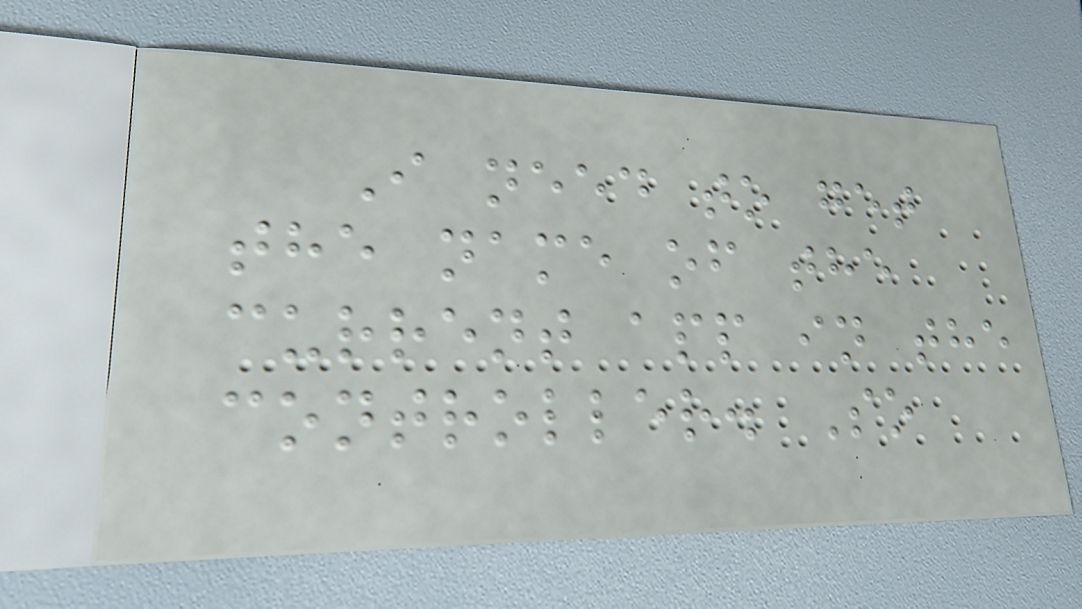I need to get
the name of the
current app in the
controller. So
